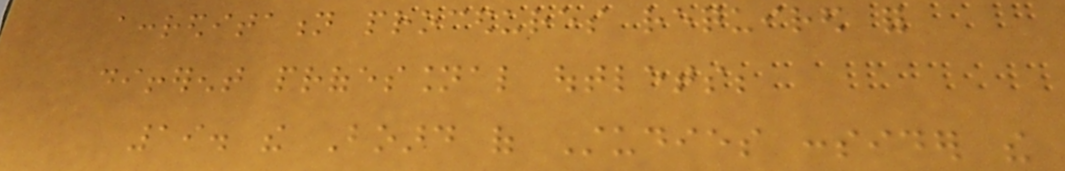accreditation procedures required for
different professional outlets;
19. the Board of Studies consider the
